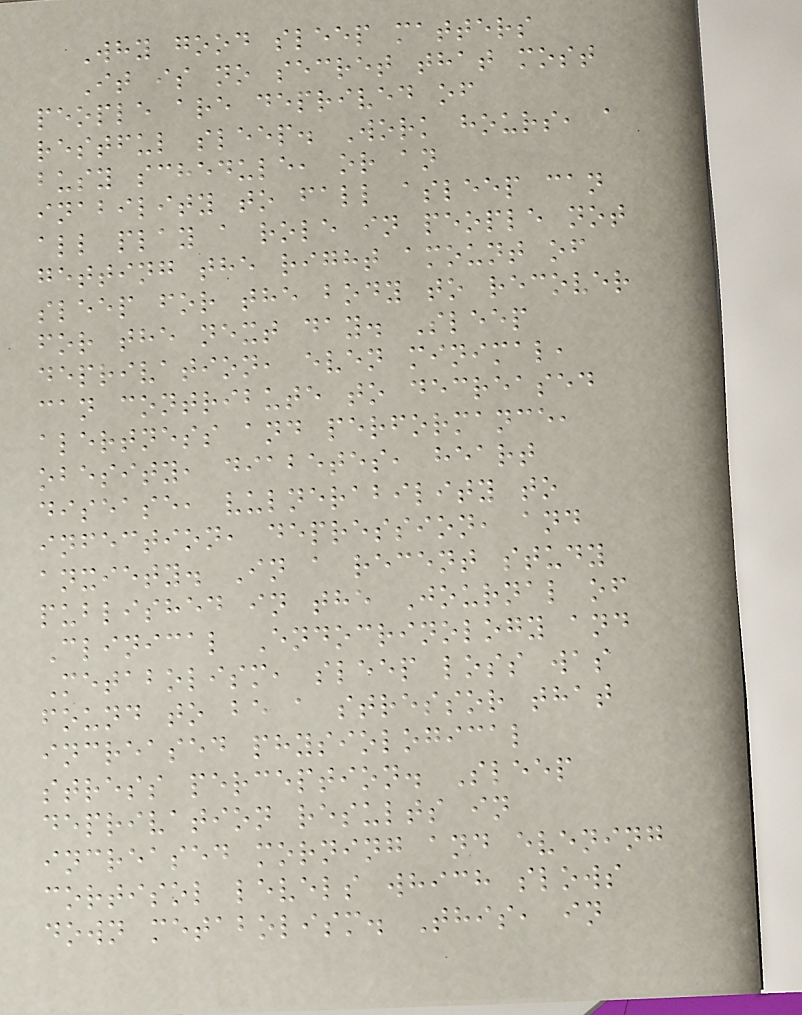Why good sleep matters
It is no secret that most
people are deprived of
restful sleep. Work hours, a
busy schedule, or an
inability to fall asleep can
all play a role in people not
getting the right amount of
sleep for the body to recover
for the next day. Sleep
deprivation, even minimal,
can contribute to decreased
alertness and performance,
obesity, diabetes, heart
disease, vulnerability to
infection, depression, and
anxiety. In a recent study
published in the Journal of
Clinical Endocrinology and
Metabolism, sleep loss was
found to be a stressor that
increased physiological
stress perception. Sleep
deprivation results in
increased morning and evening
cortisol levels which slows
down metabolism. This, in
